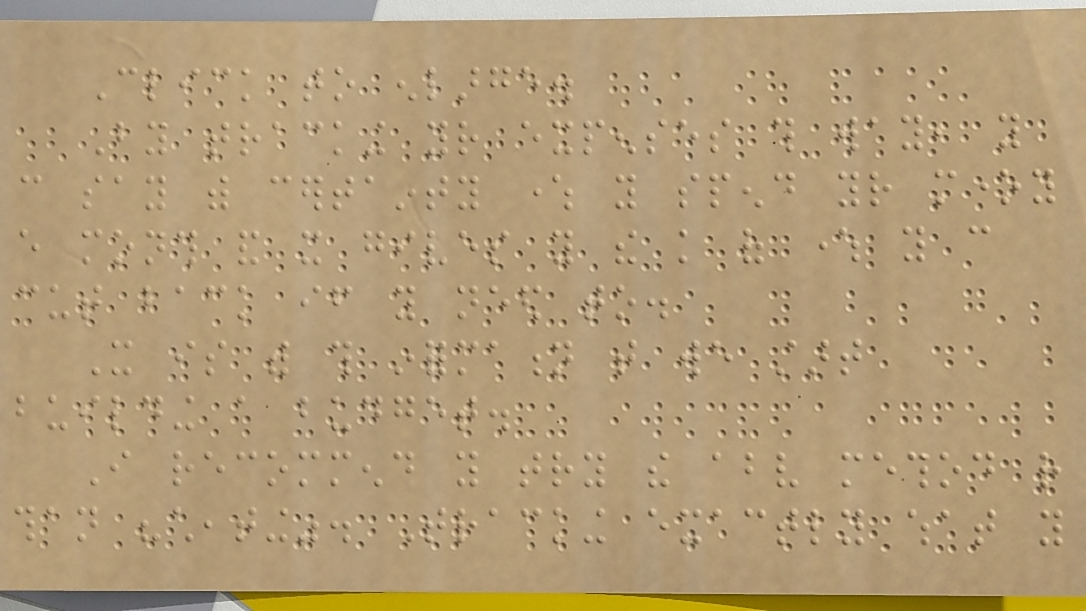Click to enlarge.
By tracking your expenses this way, you
can say with certainty where you spend your money
every month and it gives you the knowledge of where you can
cut back if you need to.
It is with this information that we start
building a budget.
I recommend you try the above method rather
than "cheating". Tracking exactly what you
